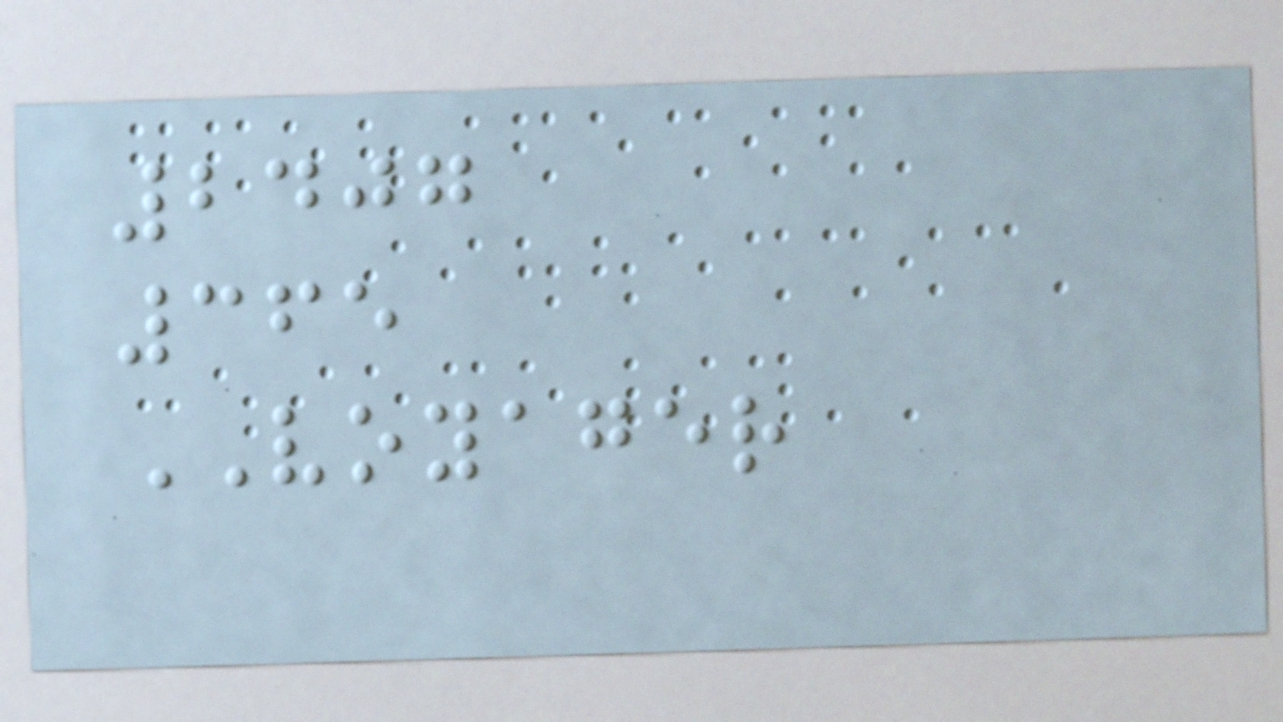2407
365
VOYAGER
